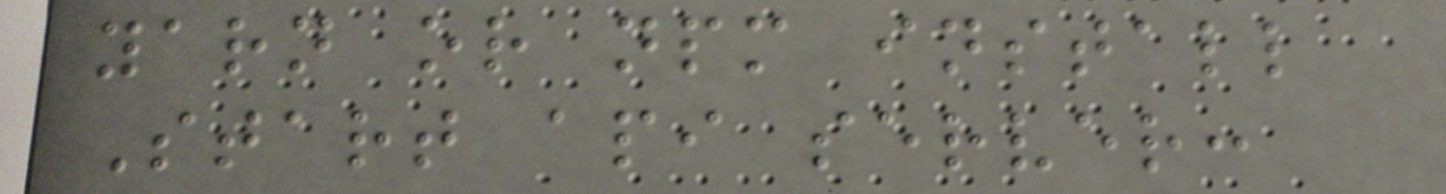yarn or npm install
Start api server:
